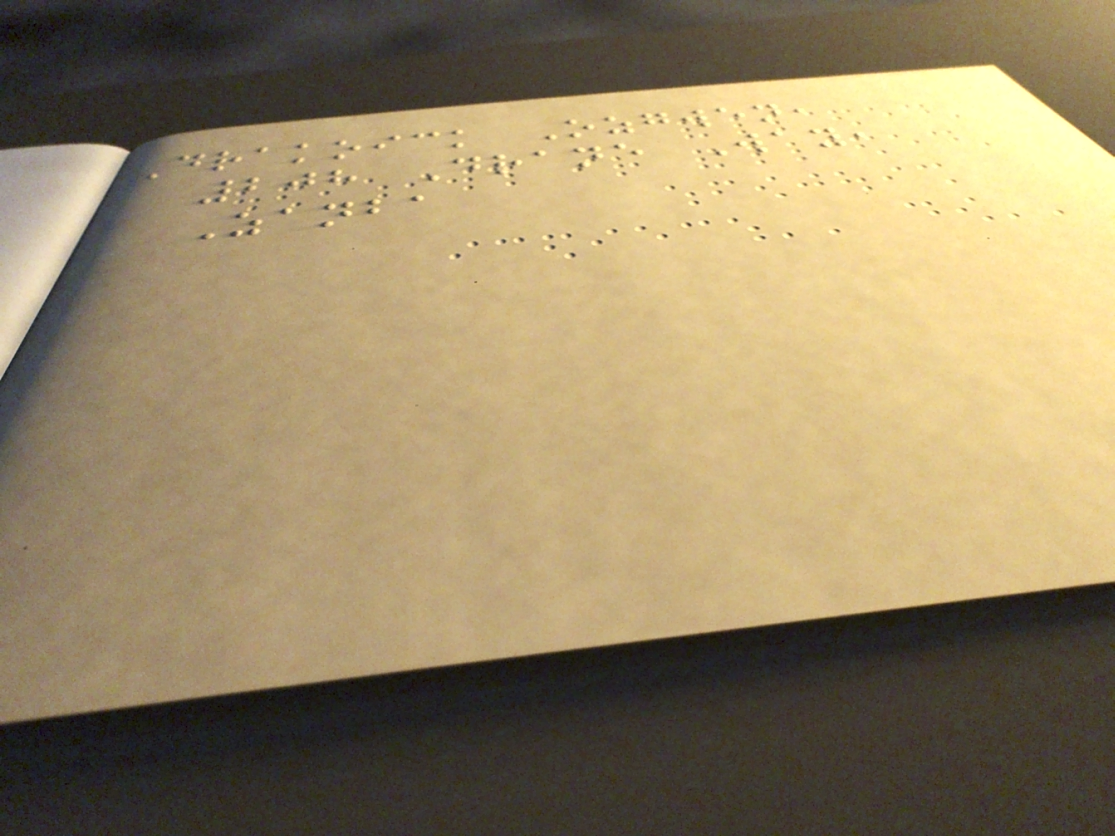Drakoick Ozgwen,
208 Drane Way,
Zanba
